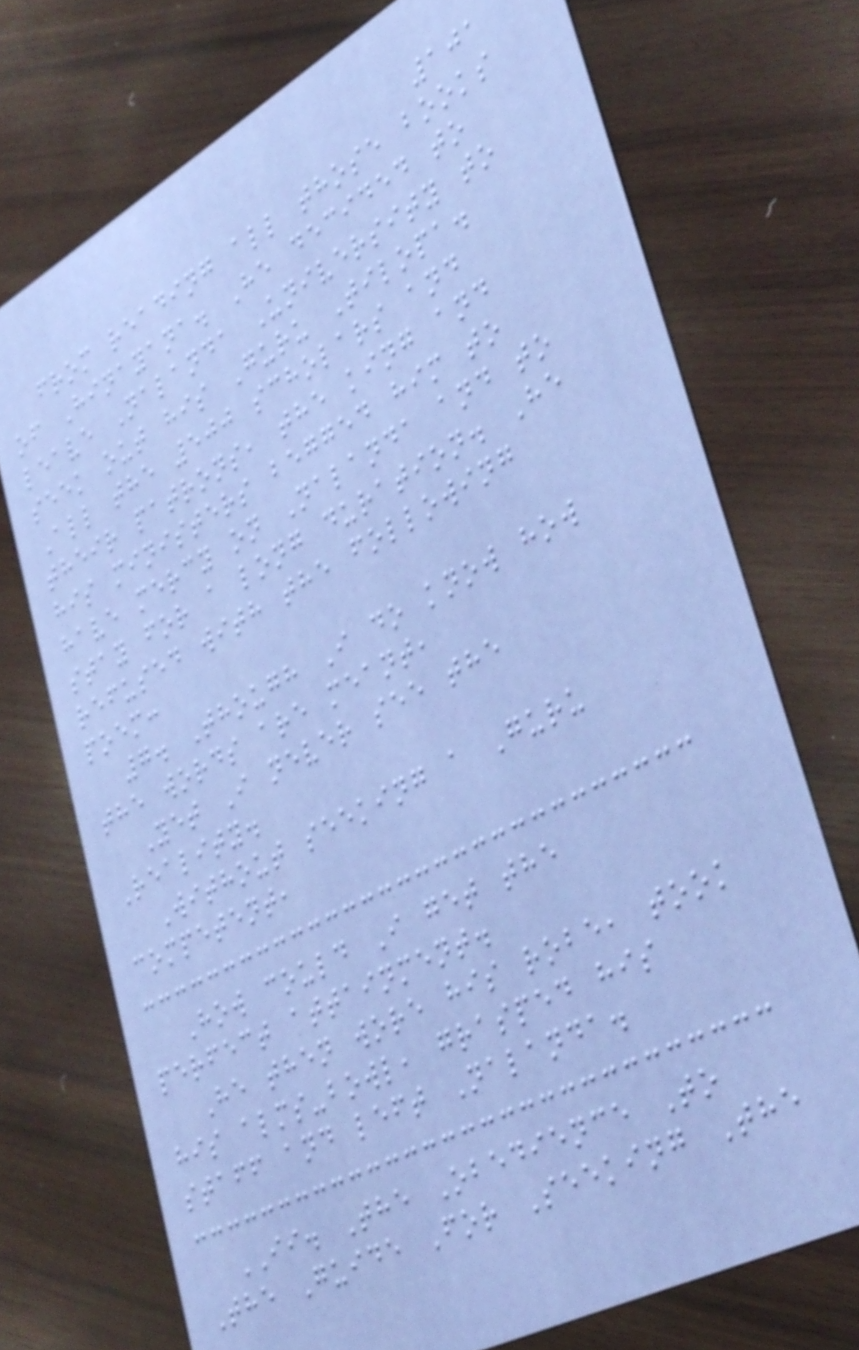101
from reading all those books
of Hinayana. He decided to
leave Nalanda University to
seek out his Guru Tilopa.
All the 500 scholars and
their patrons, the king and
his ministers begged him to
have mercy on Nalanda and to
stay for a long duration. He
refused with the following
poem:
7. Though I do know how
the words are meant,
Yet I never see the
Reality.
Without seeking a Guru
competent,
How could I get the
perfect attainment.
He then wore his robe, took
his alms-bowl, grasped his
staff and left Nalanda.
II. The Obedience To
The Guide For Seeking The
